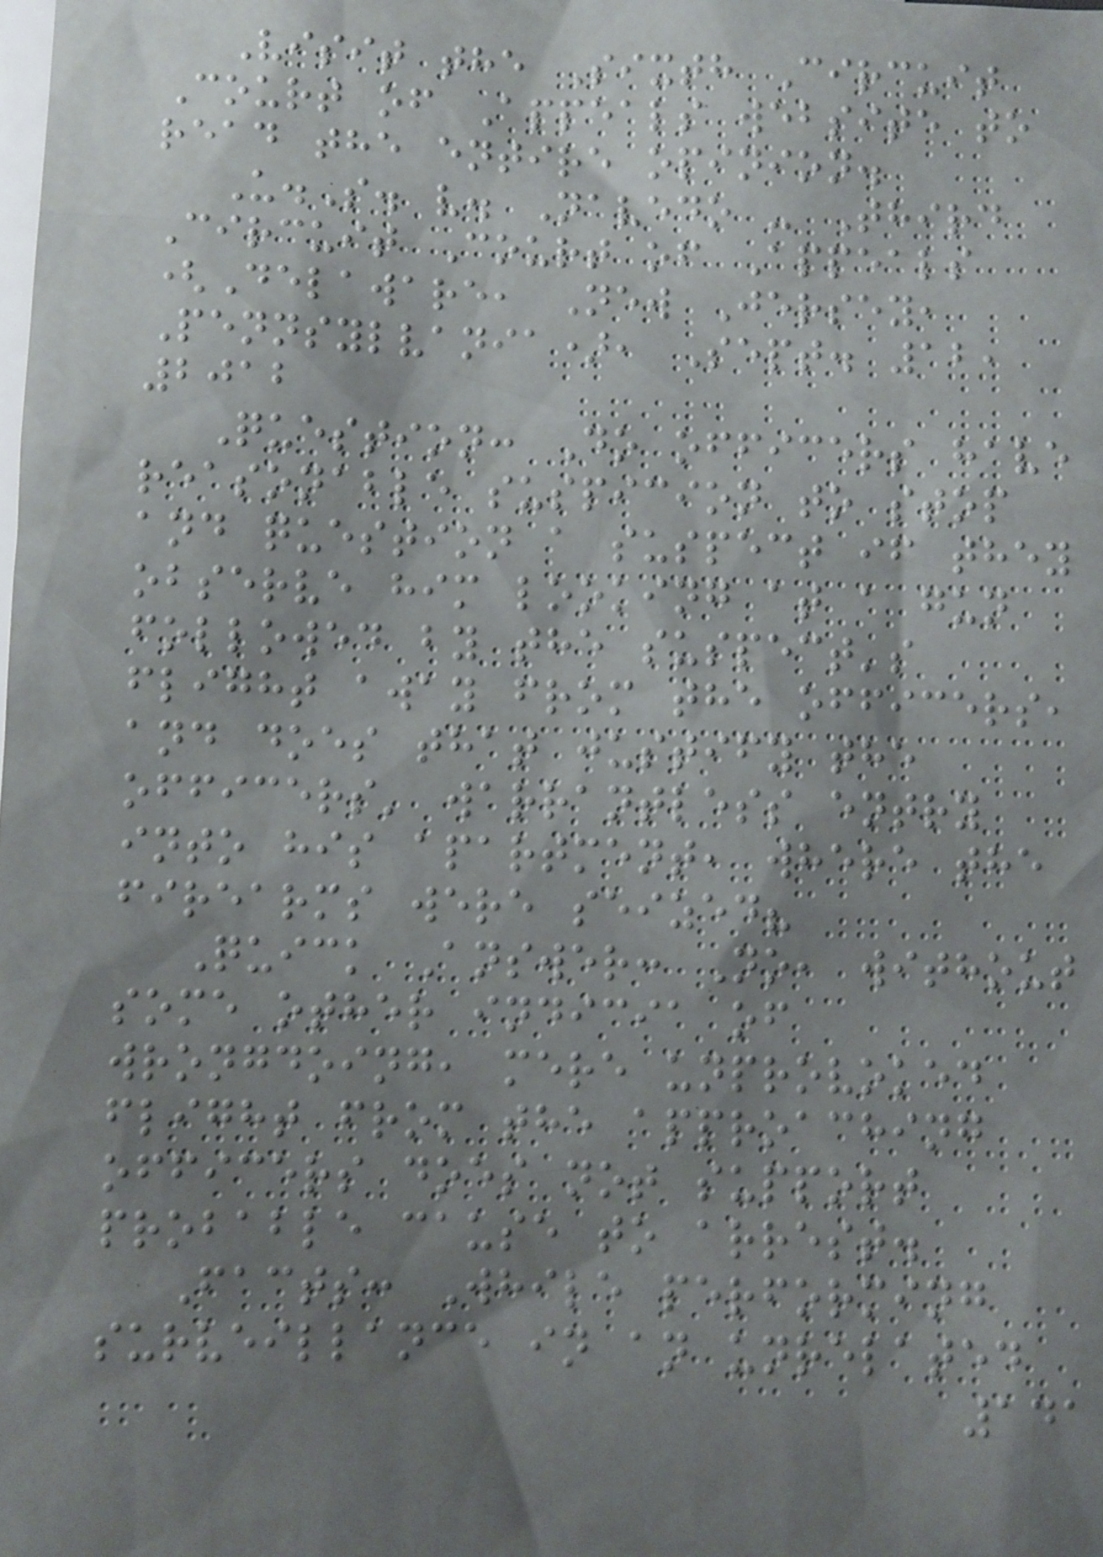Visit the Sixth Circuit
Court of Appeals website to
read the entire opinion.
U.S. v. Navedo - Third
Circuit Court of Appeals
(Delaware, New Jersey,
Pennsylvania), Sept. 12,
2012
Question: Do officers have
reasonable suspicion to stop
and question a suspect if they
observe him looking at a gun
followed by the suspect's
flight away from the officers,
and does that justify the
officers' warrantless entry
into his apartment, where the
firearms were seized?
Quick Answer: No, without
some other indicia of
wrongdoing, mere unprovoked
flight from the approaching
officers does not support
probable cause to arrest.
Facts: While performing
surveillance in an unrelated
141
